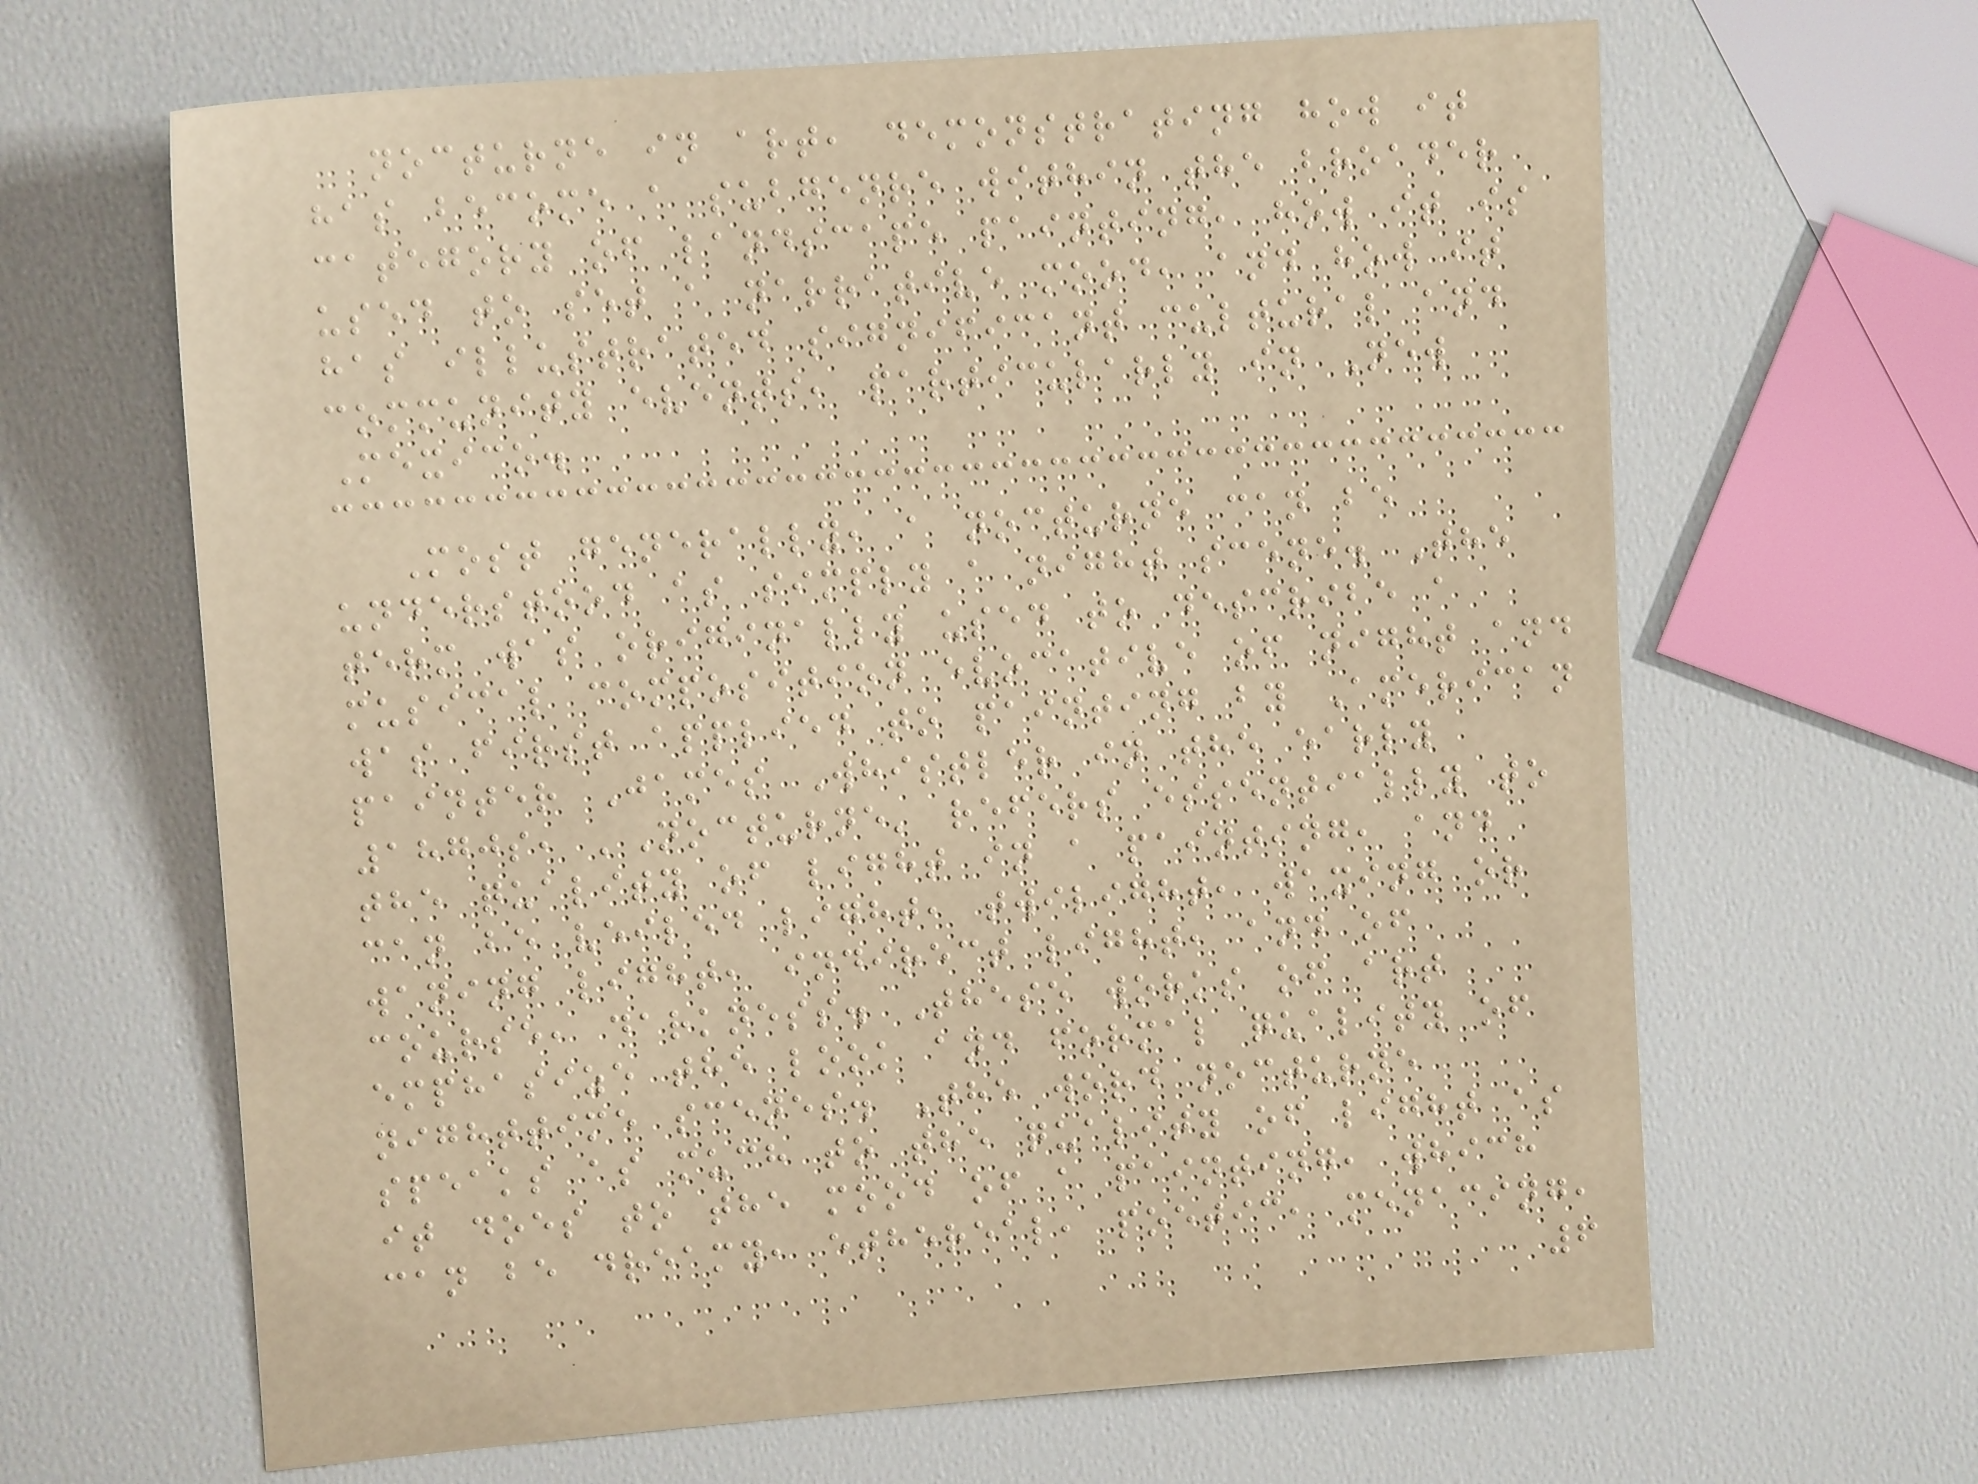nocturne in art, demonstrating how it
has become a subgenre within the broader
category of landscape painting, how it is
used to set a narrative mood, and how it
has illustrated significant cultural and
community events, particularly in New
Mexico.
Most generally, a nocturne can be
understood as simply a night scene. The
term was originally used to describe a
musical composition evocative of night and
was first applied to painting by American
painter James Whistler in the early
1870s, 'Nocturne' refers essentially to
the quality of light in a painting, and
can be veiled light, twilight, waxing or
waning light, indirect light, and of
course, darkness. These works of art
emphasize the look and formal quality of
nighttime scenes. The word nocturne
speaks as much to the quality of light as
it does to the mood of a painting, which
can be dreamy, ethereal, poetic, menacing,
6
